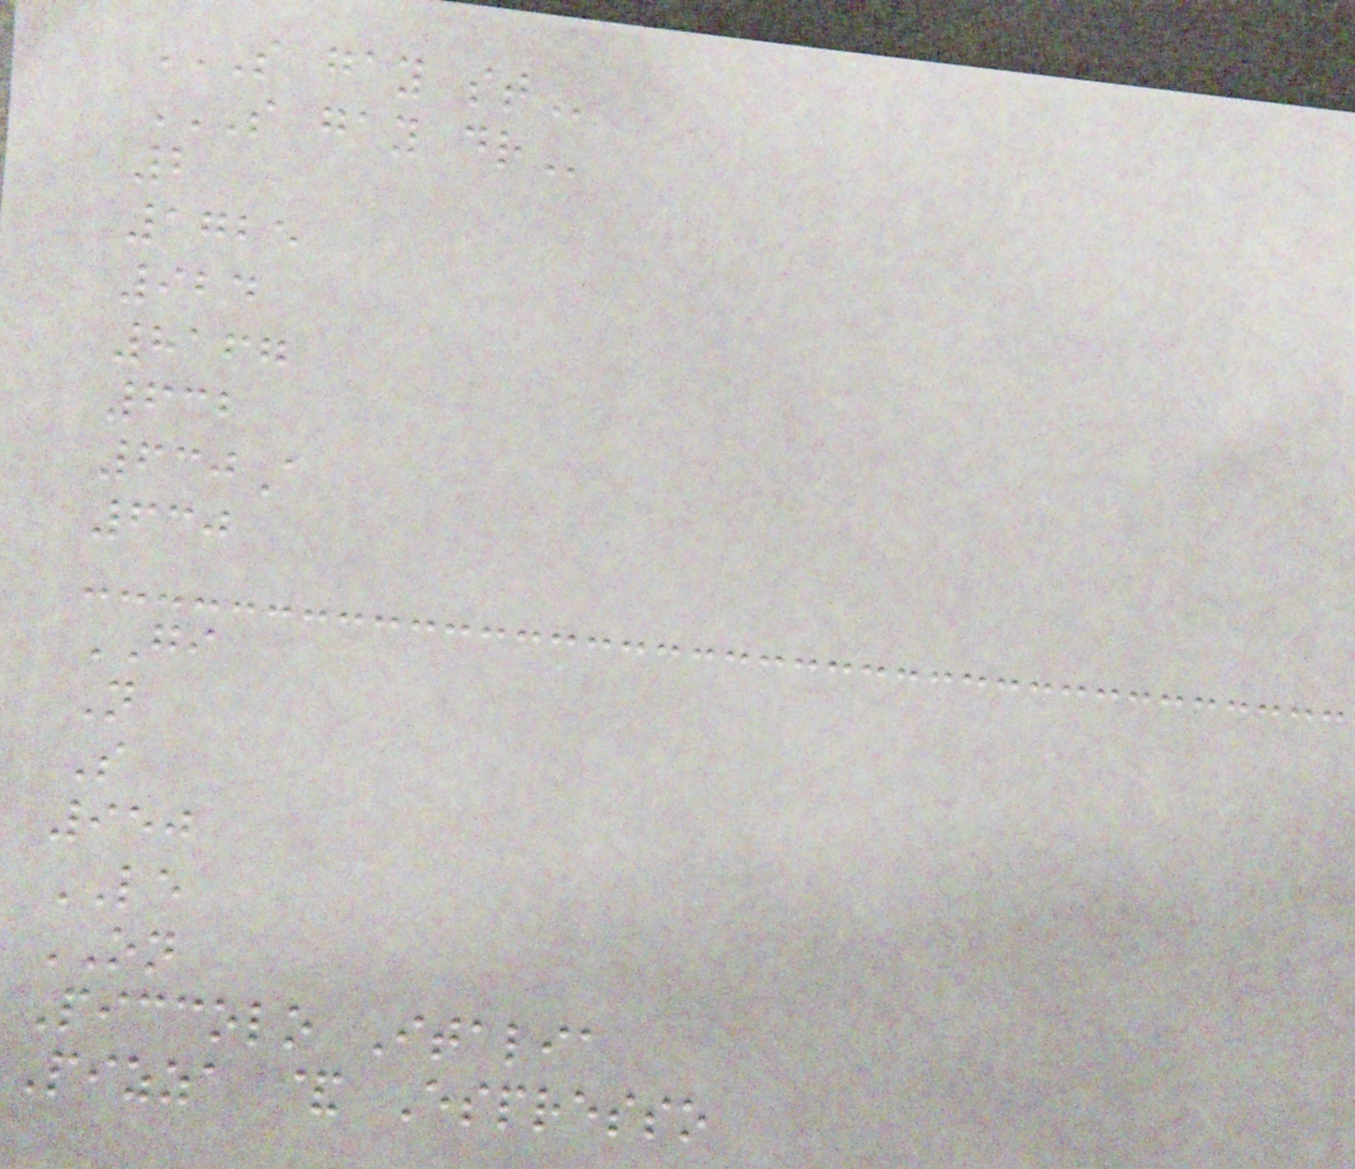S GAY ST
S GAY DR
2
1725
924
8167
632
630A
630
GI
N
S
950
LE
ON
Piccolo Italia
Pizza & Espresso
